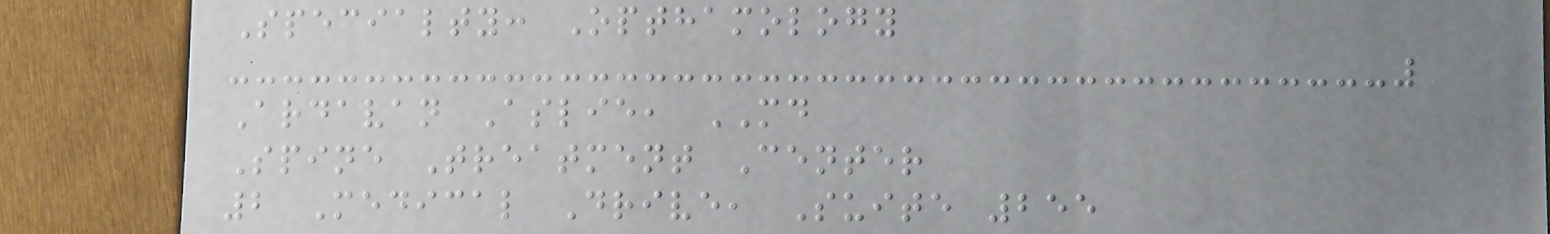Specialty: Opthamology
Ardavan Aslie, MD
Spine Treatment Center
2 Medical Drive, Suite 255
